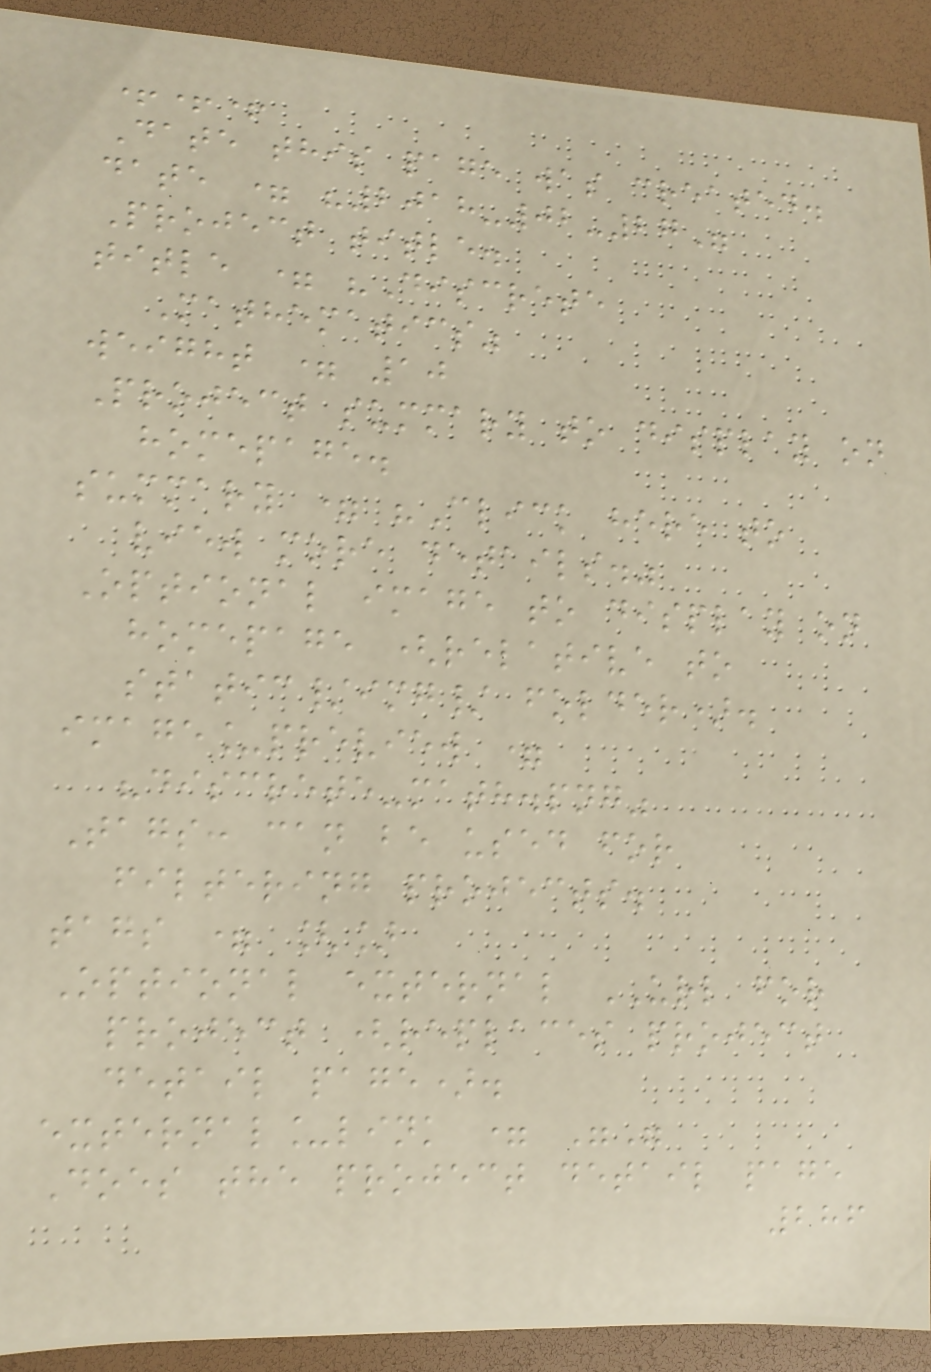+++
Date this page was created.
date = "2018-02-27"
Project title.
title = "Discrete
Mathematics"
weight = 10
Project summary to display on
homepage.
summary = "Click here to
view more details."
Optional image to display on
homepage (relative to
static/img/ folder).
image_preview =
"discrete-math.png"
Tags: can be used for
filtering projects.
tags = []
Optional external URL for
project (replaces project
detail page).
external_link = ""
Does the project detail page
286
